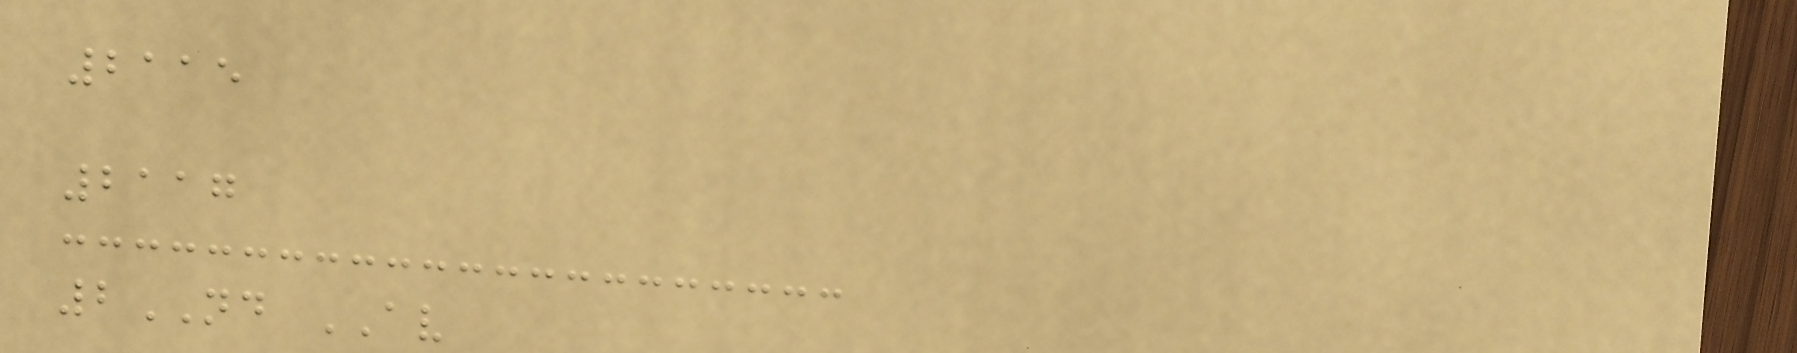2115
2117
2ND AV
